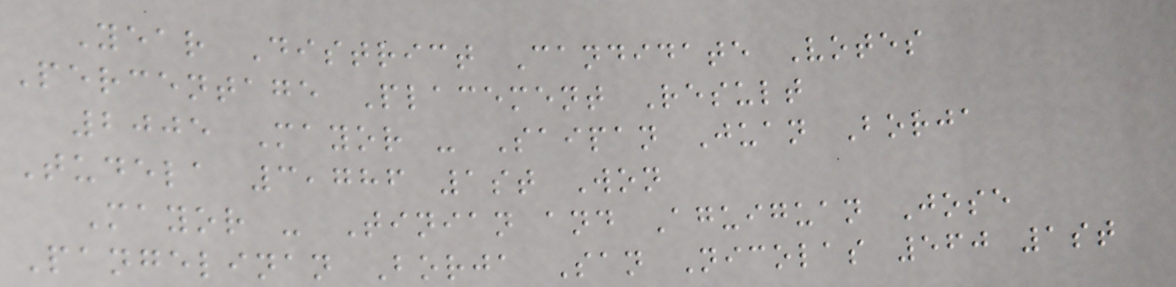Year District Candidate Votes
Percentage Placement Result
2005 Mayor - Saipan Juan Borja
Tudela 3,786 1st Won
Mayor - Tinian and Aguiguan Jose
Pangelinan Borja San Nicolas 560 1st
